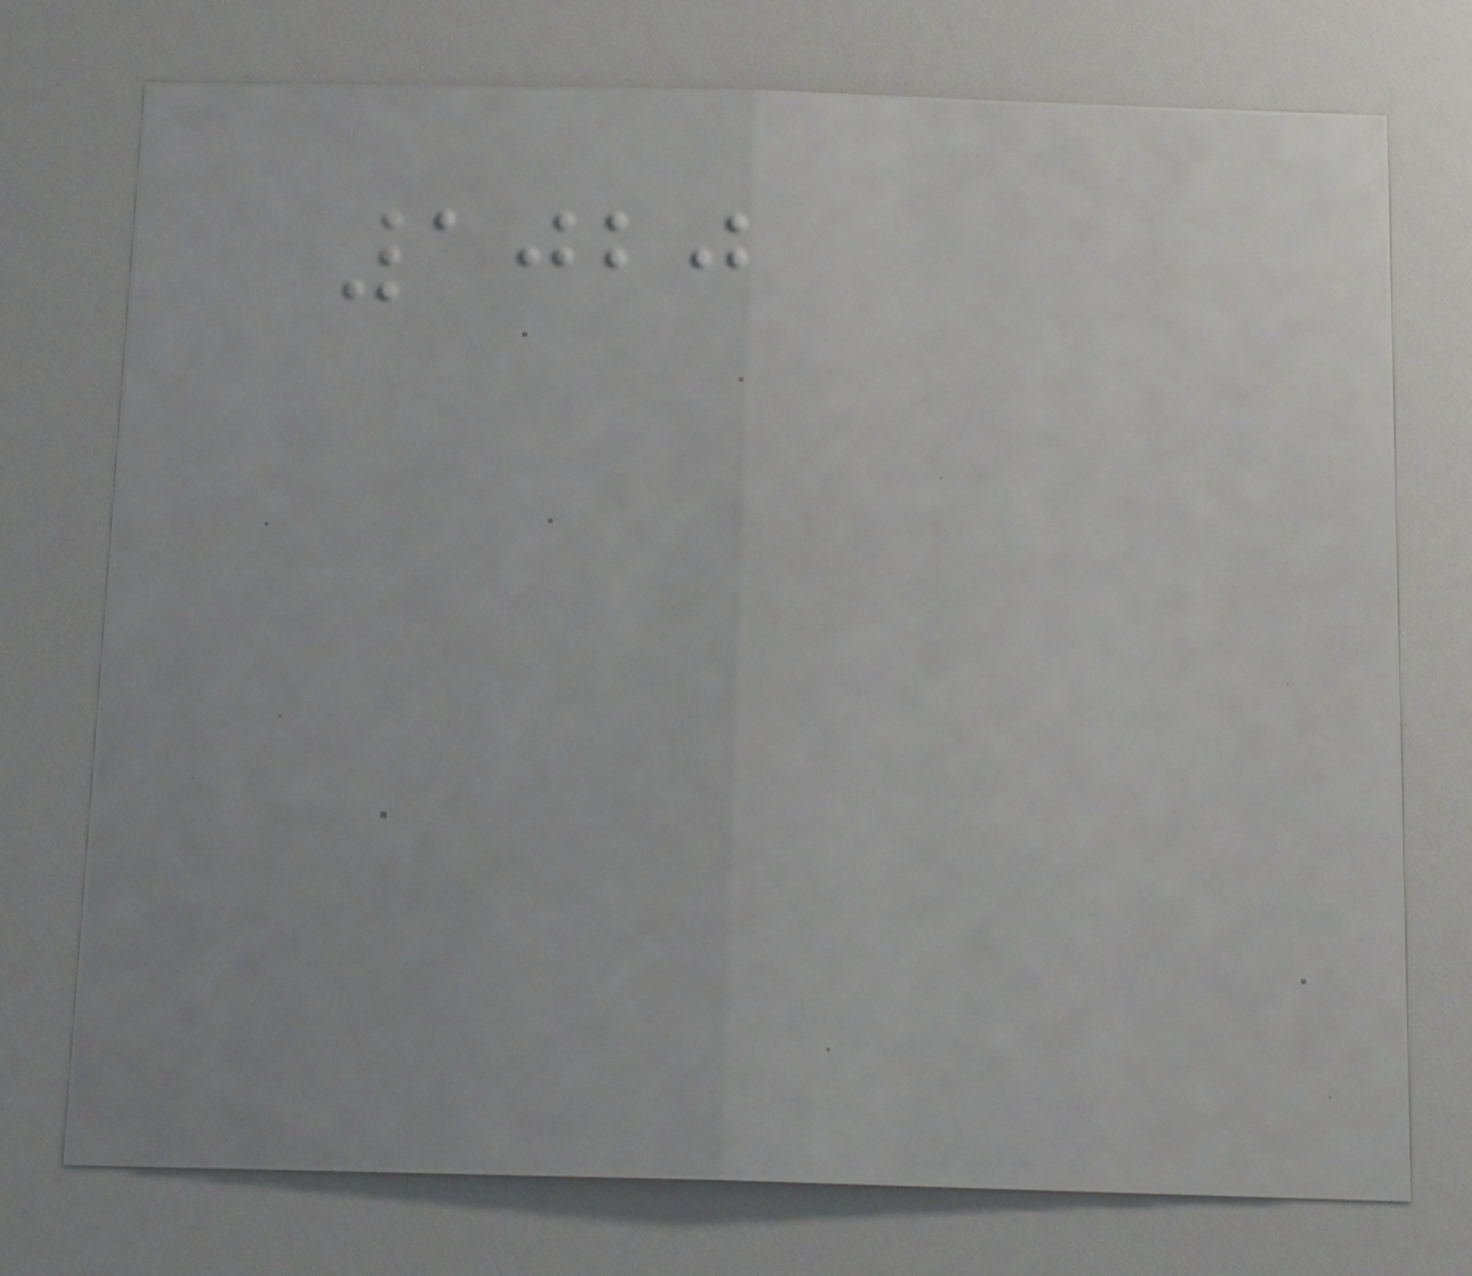1020
